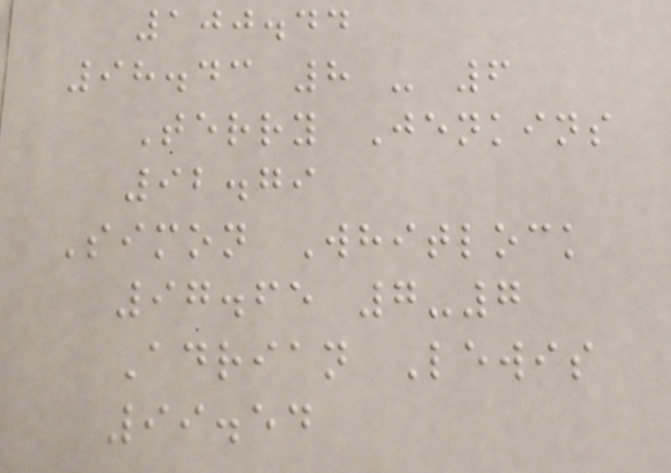100.44
98.43 8 - 6
Terry Jenkins
92.79
Simon Whitlock
97.65 7-7
Adrian Lewis
99.54
